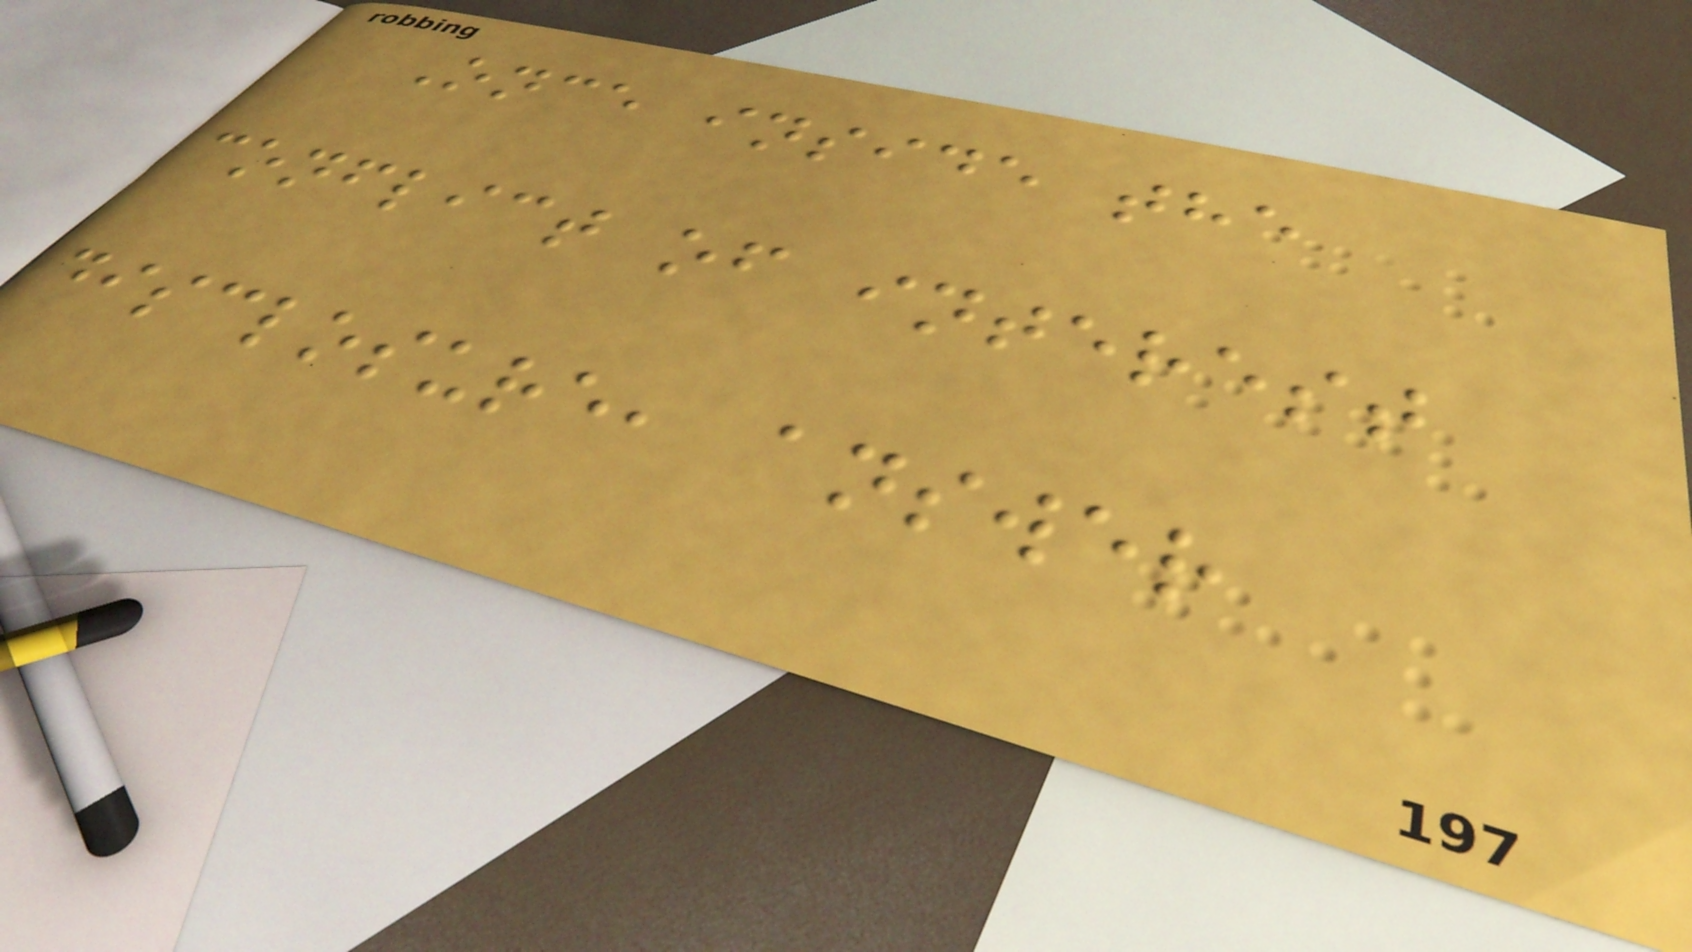Once inside the
conflict of interest
disclosure, answer
